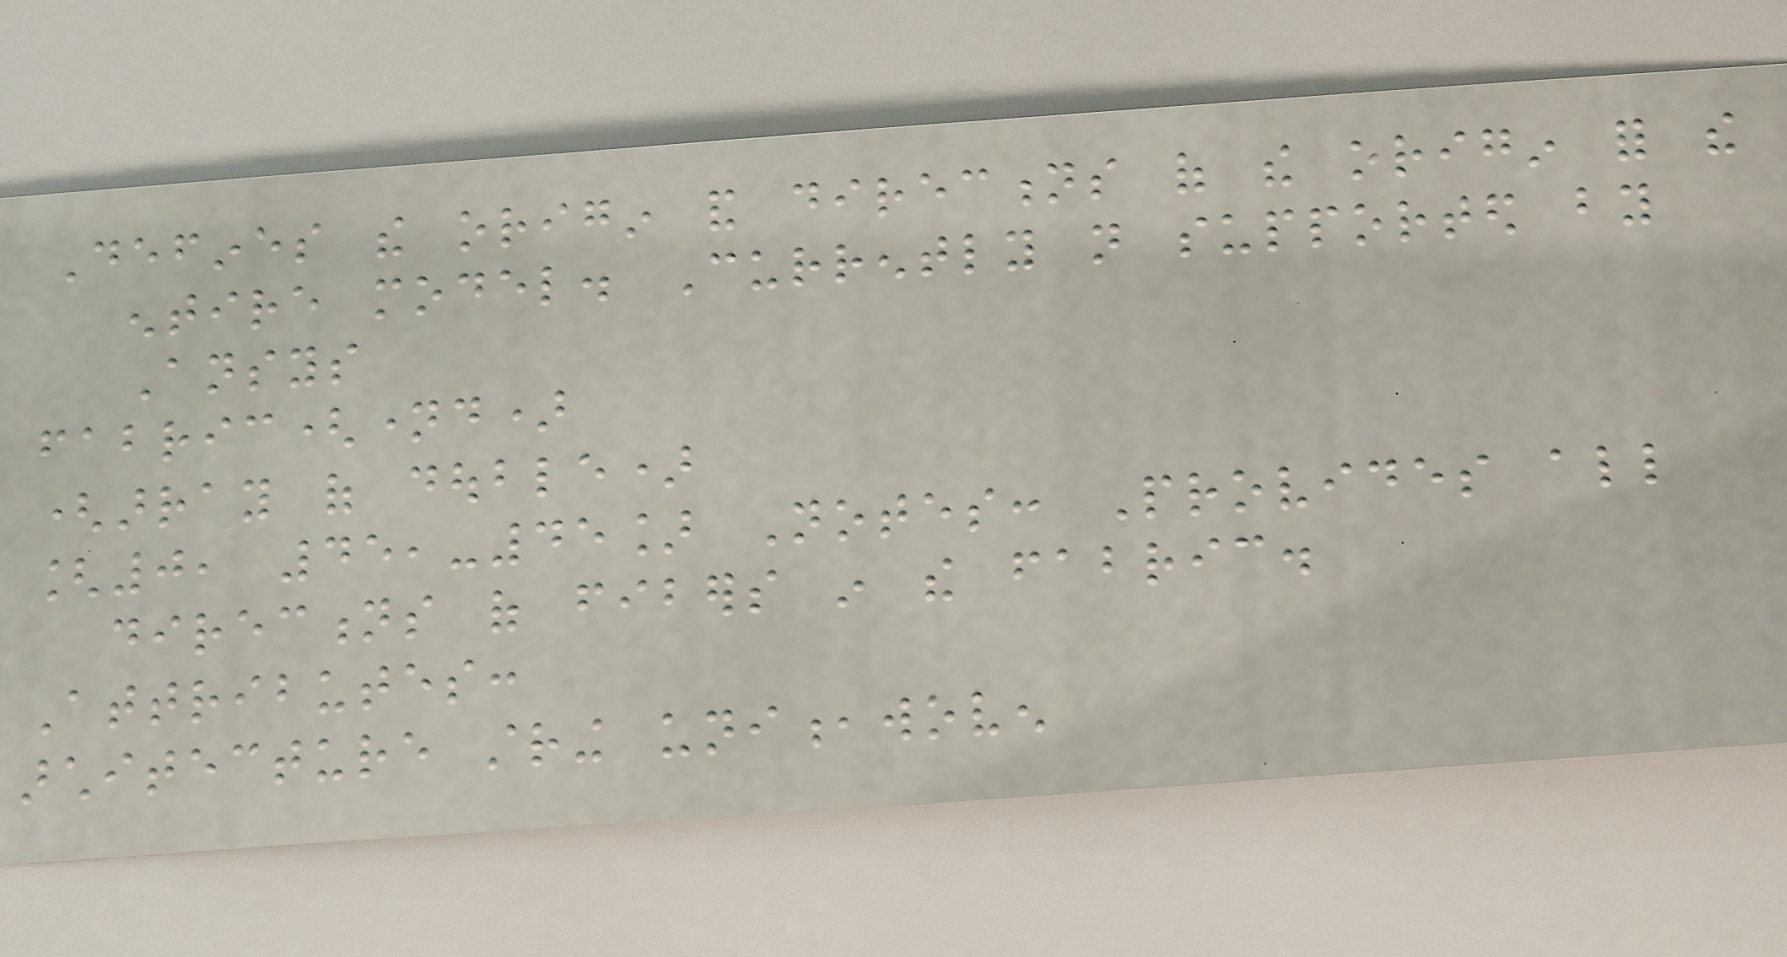Defines the origin and directions of the origin for the
entire model. Currently not supported by
Ansys
fabric(named)
(array of double)
[0, 45,-45] Notes: Provides all
directions of fibers in the fabric.
Attributes:
architecture string uni,woven
